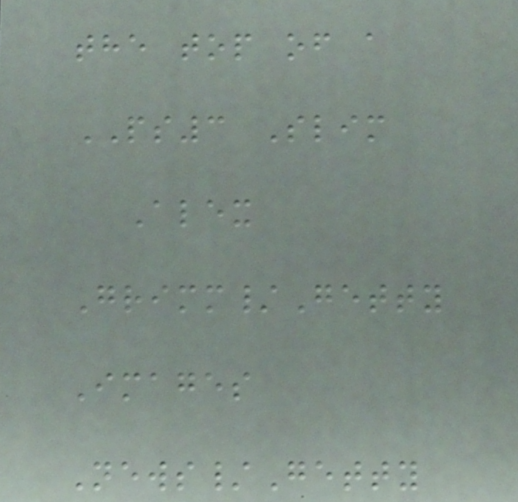the top of a
PS3 Slim
Alex
Grimm/Getty
Images
News/Getty
